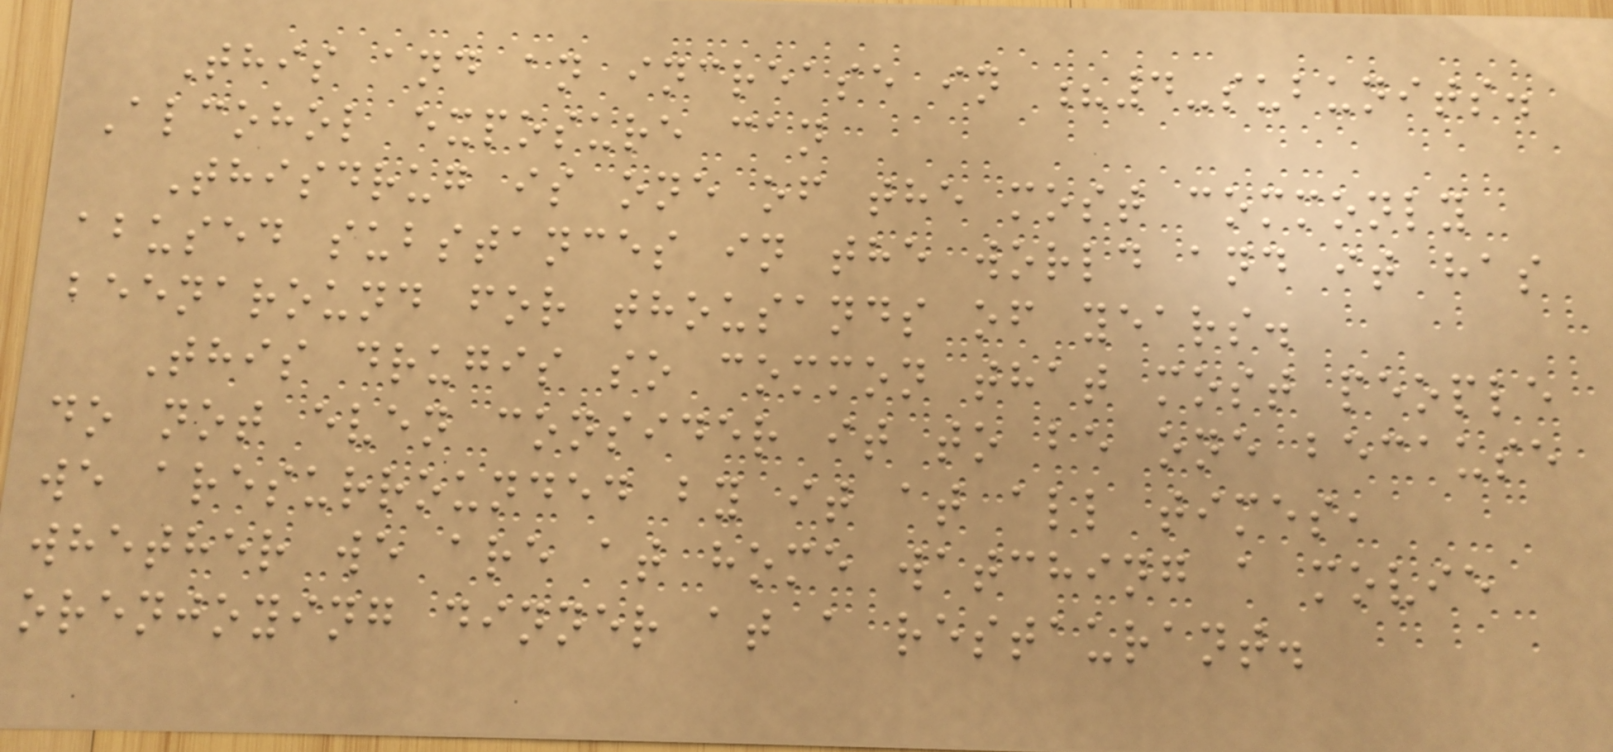This and an increase in ?4-subunits.
Alcohol exposure can
Thisdrug is one of the most commonly
abused substances in the world and it has
beenaround for thousands of years.
This drugis so common that most people
do not even consider it to be one because
we aresurrounded by it at all times,
whether we are at home watching a movie
orenjoying dinner at a restaurant.
